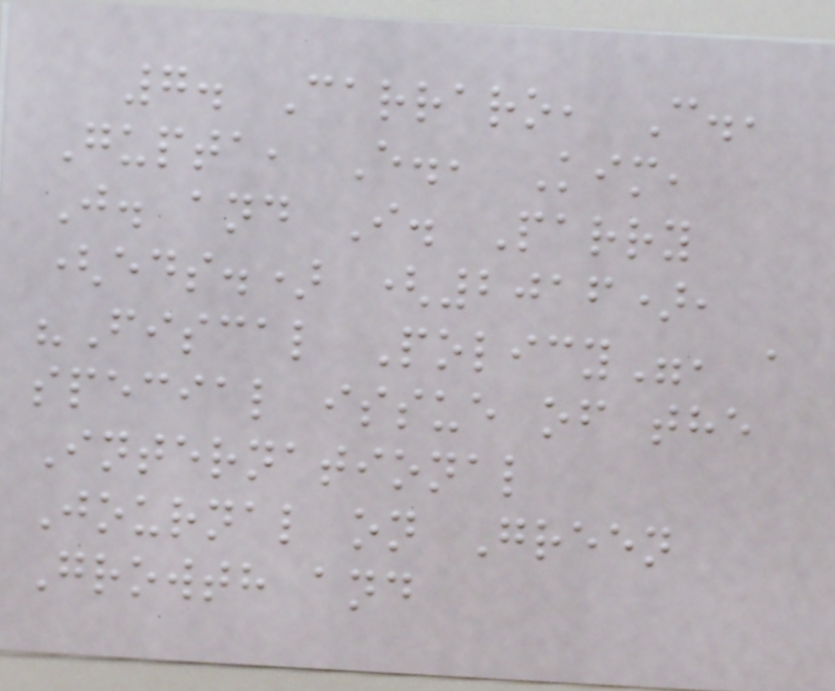7. Carraro, C.,
Gupta, E., Kim,
J. and I. Parry
(eds.) (2016),
"Fiscal Policy", a
special issue of the
International
Journal on Green
Growth and
